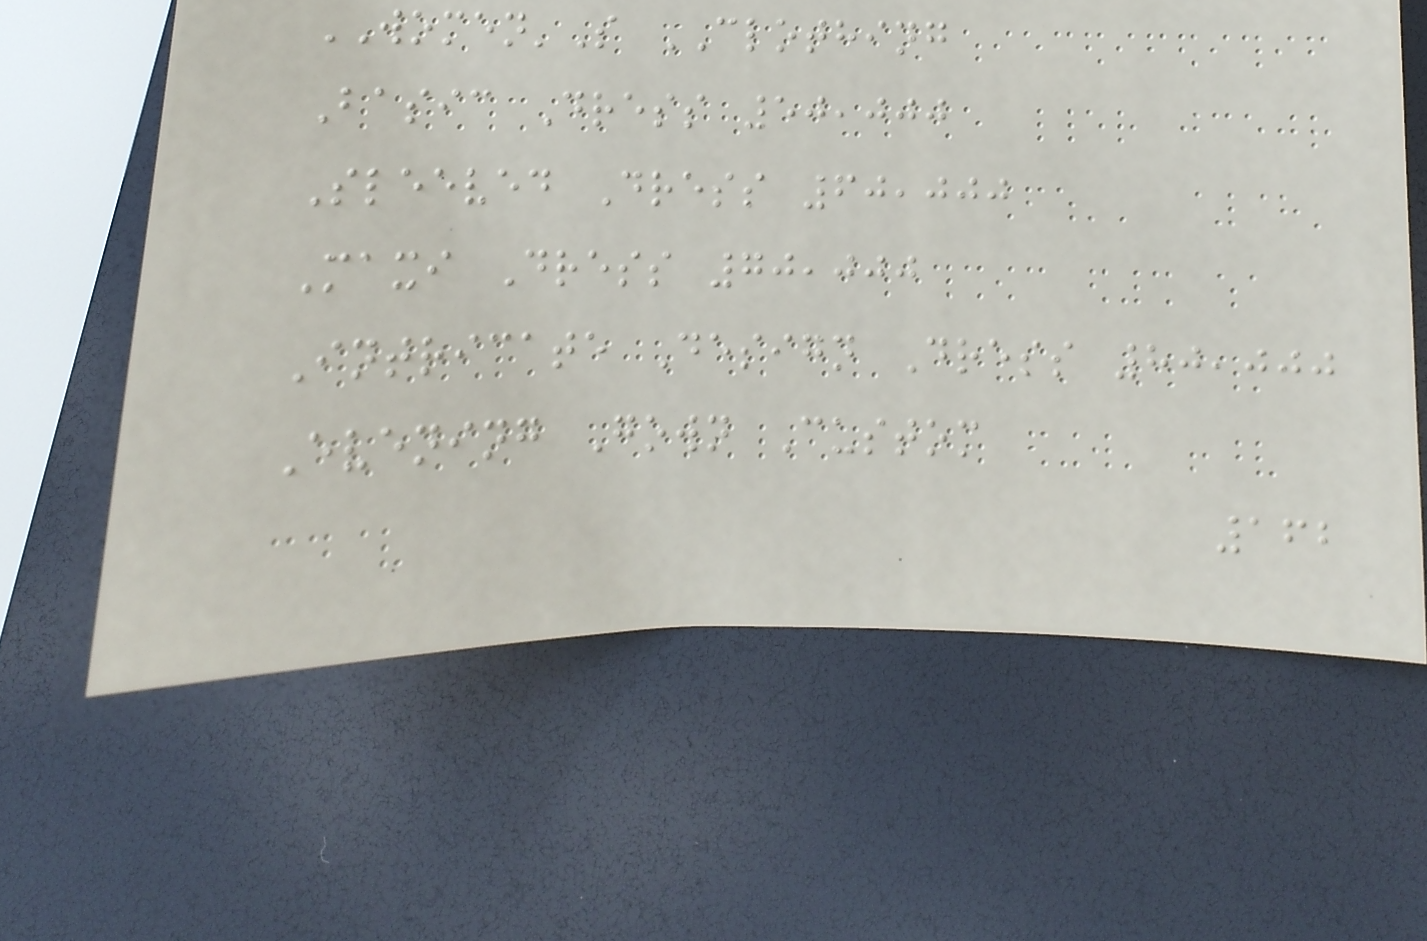WOMEN'S CLOTHING
Basic Dress 50,000
Sleeved Dress 60,000
Maxi Dress 70,000
Intricate Design Dress 80,000
Evening Gown Custom
162
